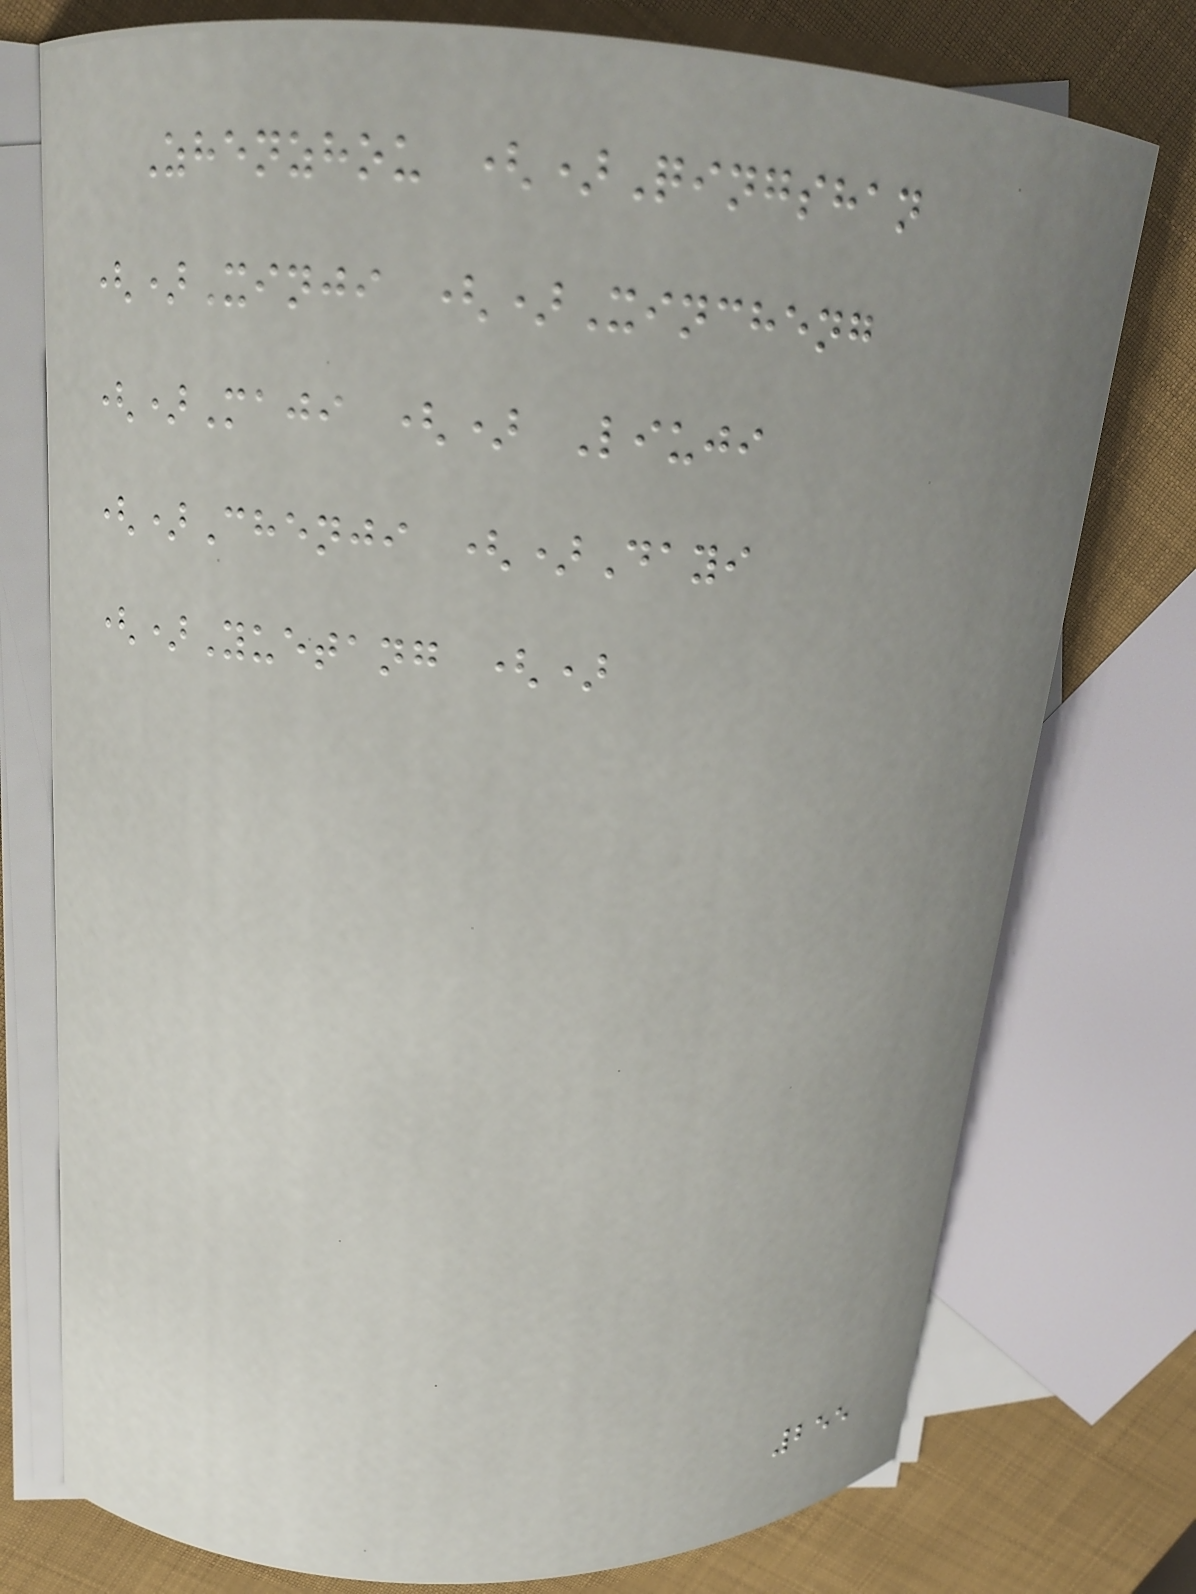Zhenzhou ()Qingshan
()Xinji ()Xincheng
()Maji () Liuji
()Chenji ()Dayi
()Yuetang ()
255
